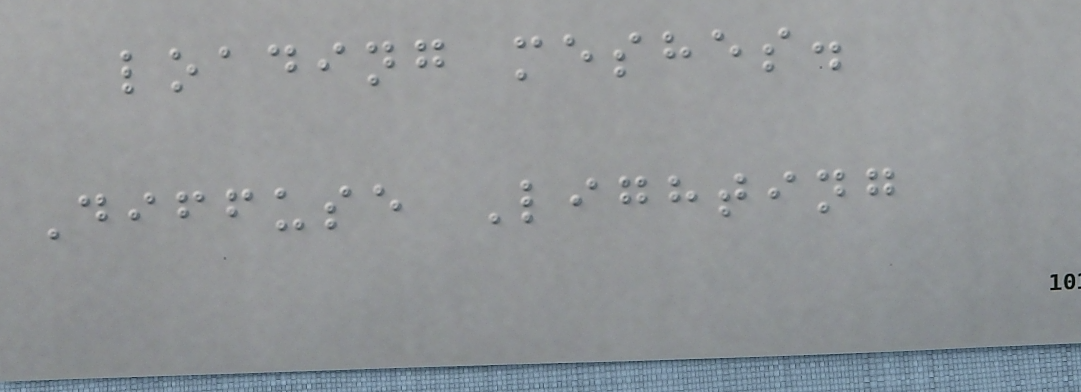loading meshes.
Diffuse Lighting
